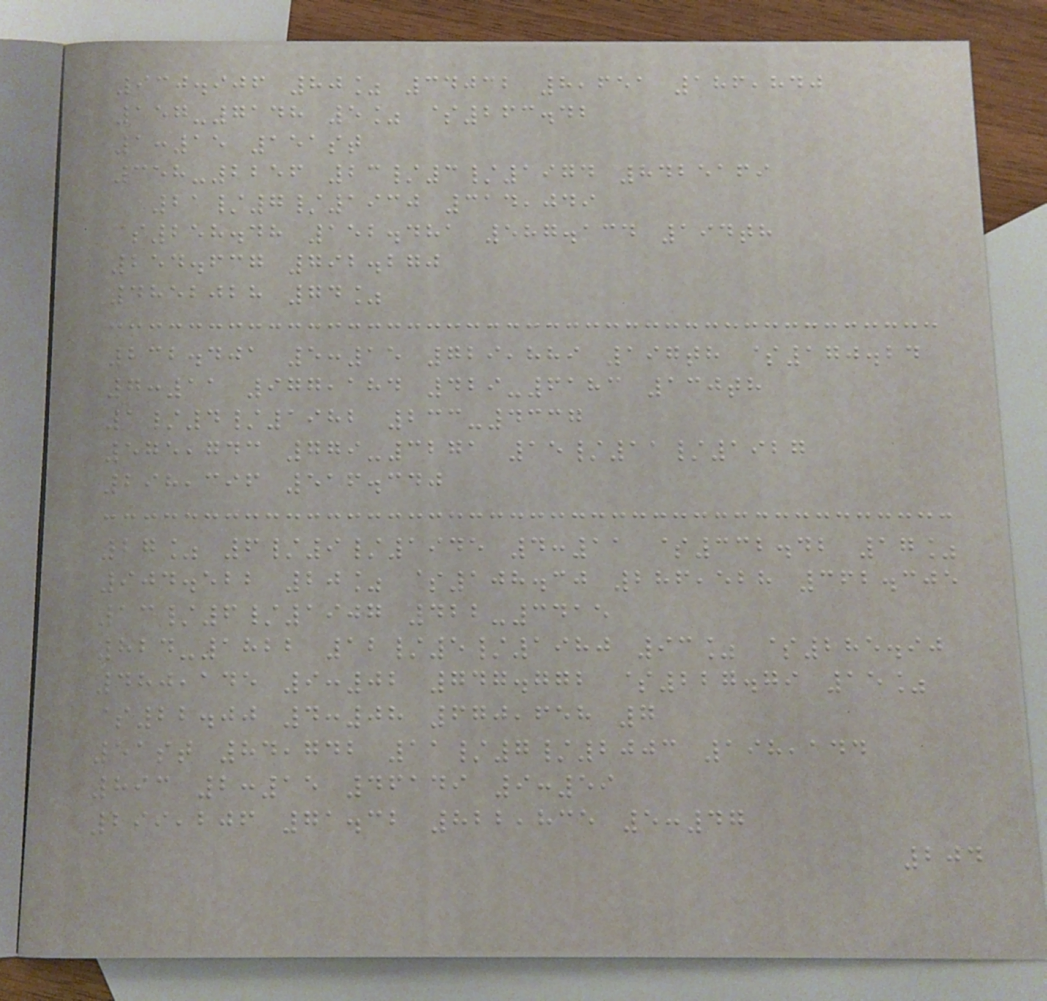930.906 80% 34032 8,651 186,840
157-7148 5% $263.42
1:15 151st
358-2256 23/3/1974 8425169
21/7/1930 314,049
$258.48 152.481 587.134 194th
254.637 792.270
4852028 74%
232.401 5:15 729,889 197th $170.24
7:11 977,184 429-6183 130th
1/4/1982 233-4337
575,743 779-3271 15/11/1927
298,396 516.340
27% 6/9/1945 4:11 $332.42 17%
904.522 20% $108.30 286,528 362.305
13/6/1907 422-3415
824-1822 12/5/1980 93% $285.90
480,145 9:02 747.772 $227.79 15%
$22.00 4:08 670,658 7
51st 84,742 11/7/2003 198,144
893 2:15 46149 9:59
299,206 71.32 822,835 5:47
204
